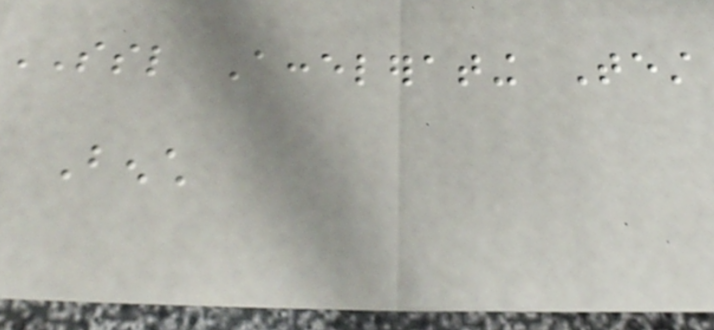SSL Accelerating Test
Bench
